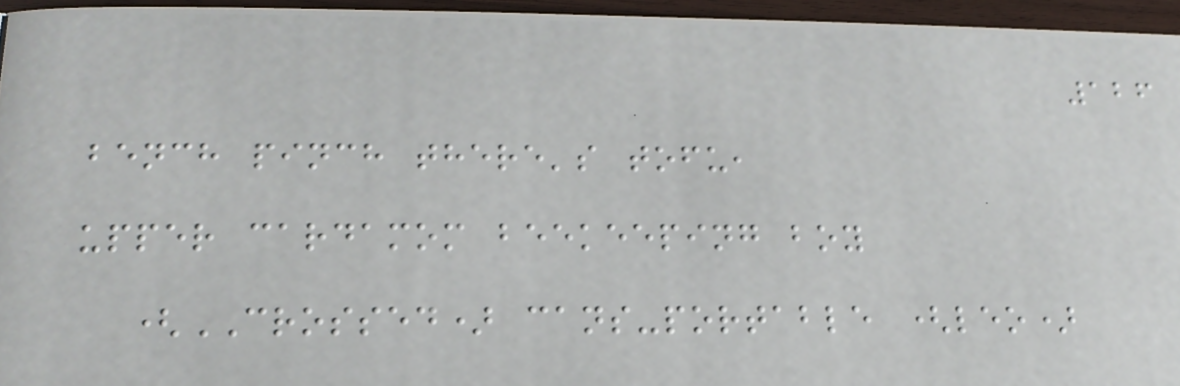126
bench pinch there's tofu,
upper cardamom beekeeping boy
(CROSSED) cans-portable (leo)
